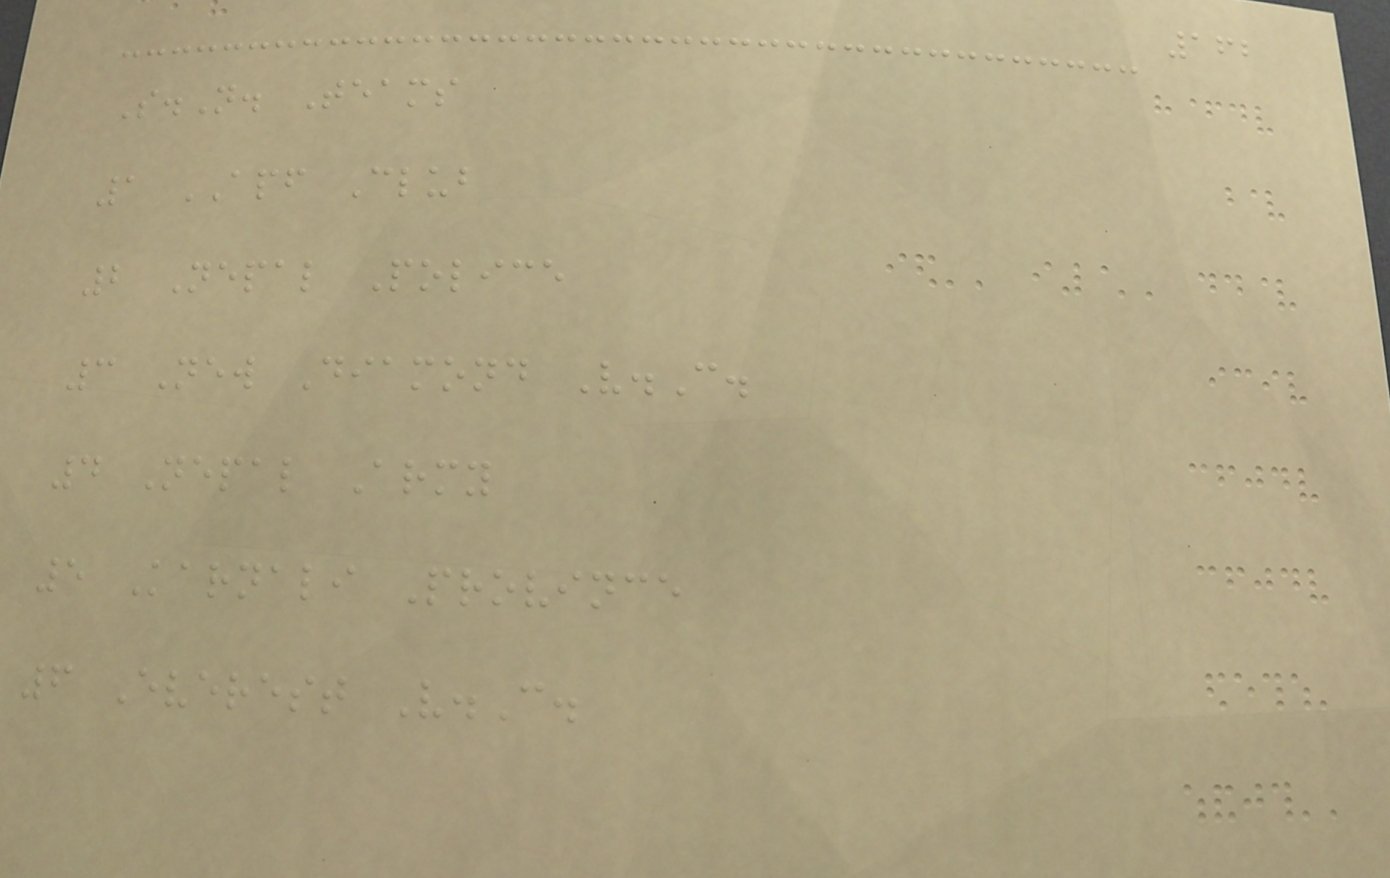162
S.N. Teams
1 APF Club
2 Nepal Police
3 New Diamond V.C.
4 Nepal Army
5 Karnali Province
6 Everest V.C.
